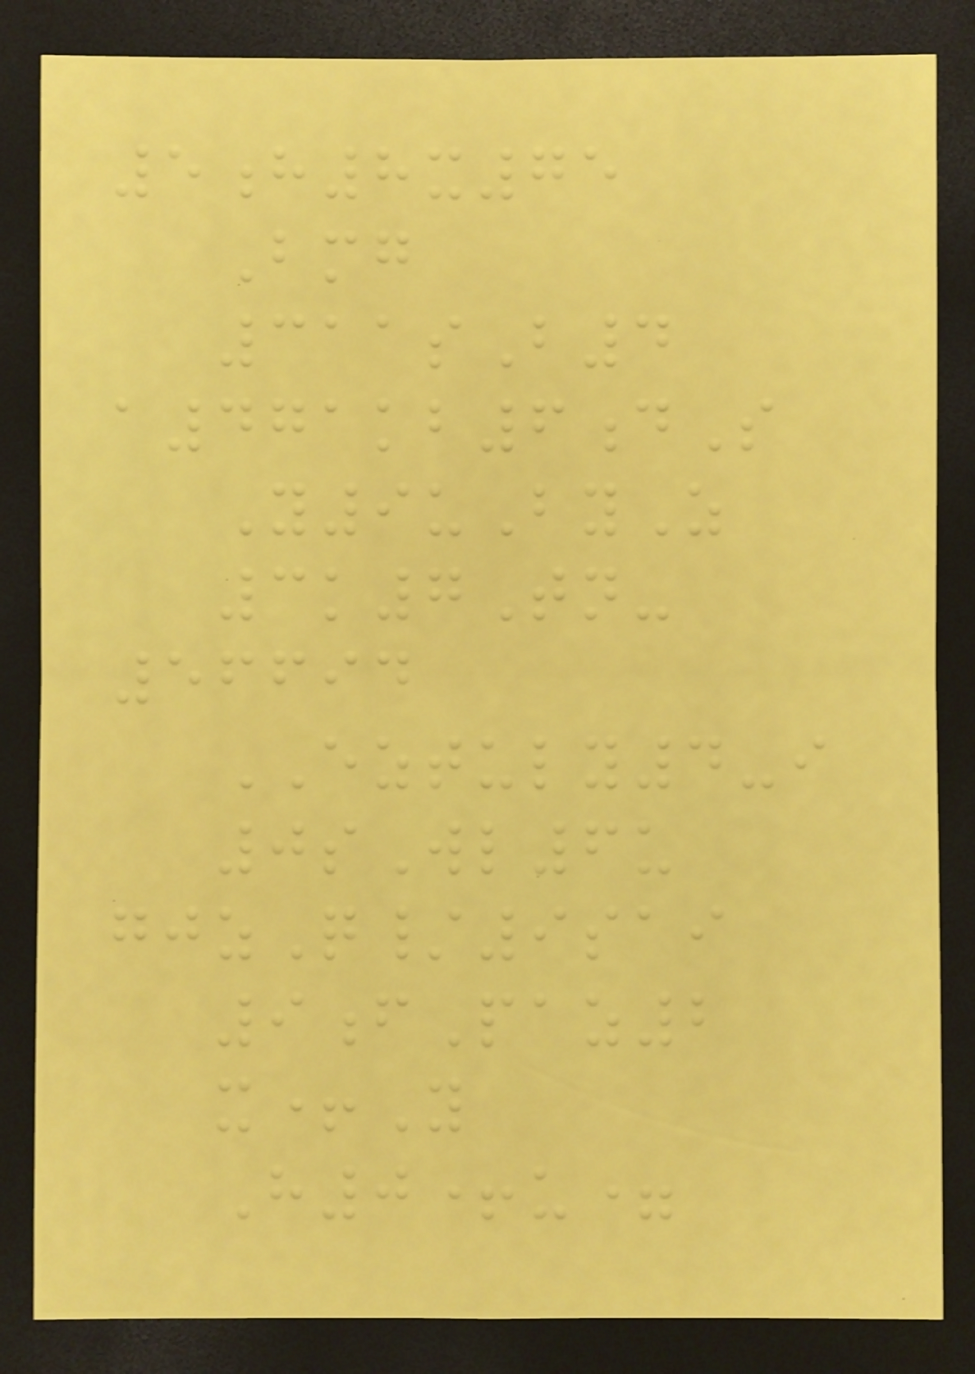5h8x75
Bmg
311sB4
a471kb6dS
Y9uByZ
3k7Tn-
56694
EZTULY4-i
0sWl6u
gjzQ/9sai
9fPaz2
x+Y
H0+u=
